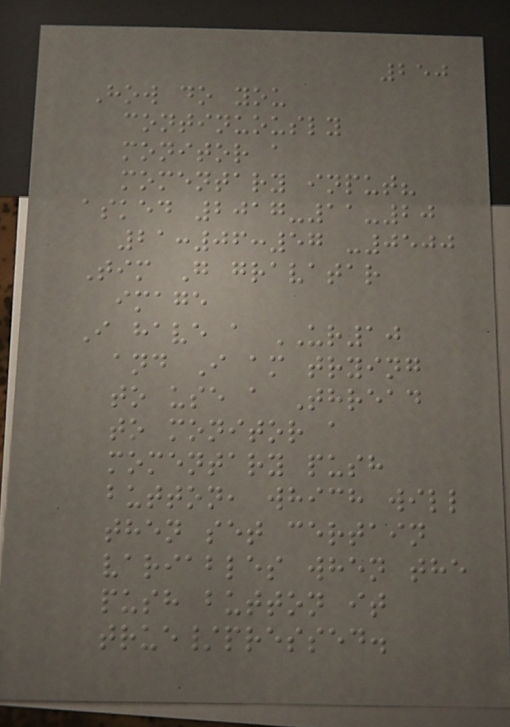250
How do you
continuously
monitor a
momentary input?
asked 2017-11-20
21:06:57 -0500
Tim G gravatar
image
I have a UR10
and I am trying
to use a Thread
to monitor a
momentary push
button, which will
then set certain
variables when the
push button it
true/pressed.
